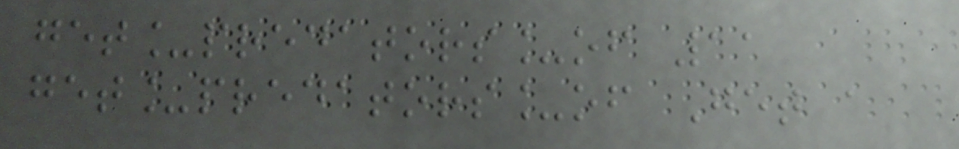get_predators_of 11
get_predators_of Get a
